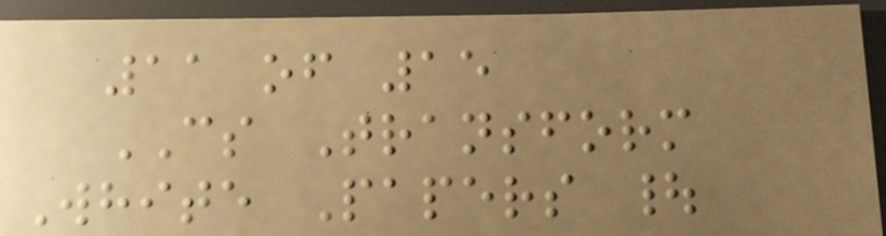11 of 15
CS Transform
White Papers |
